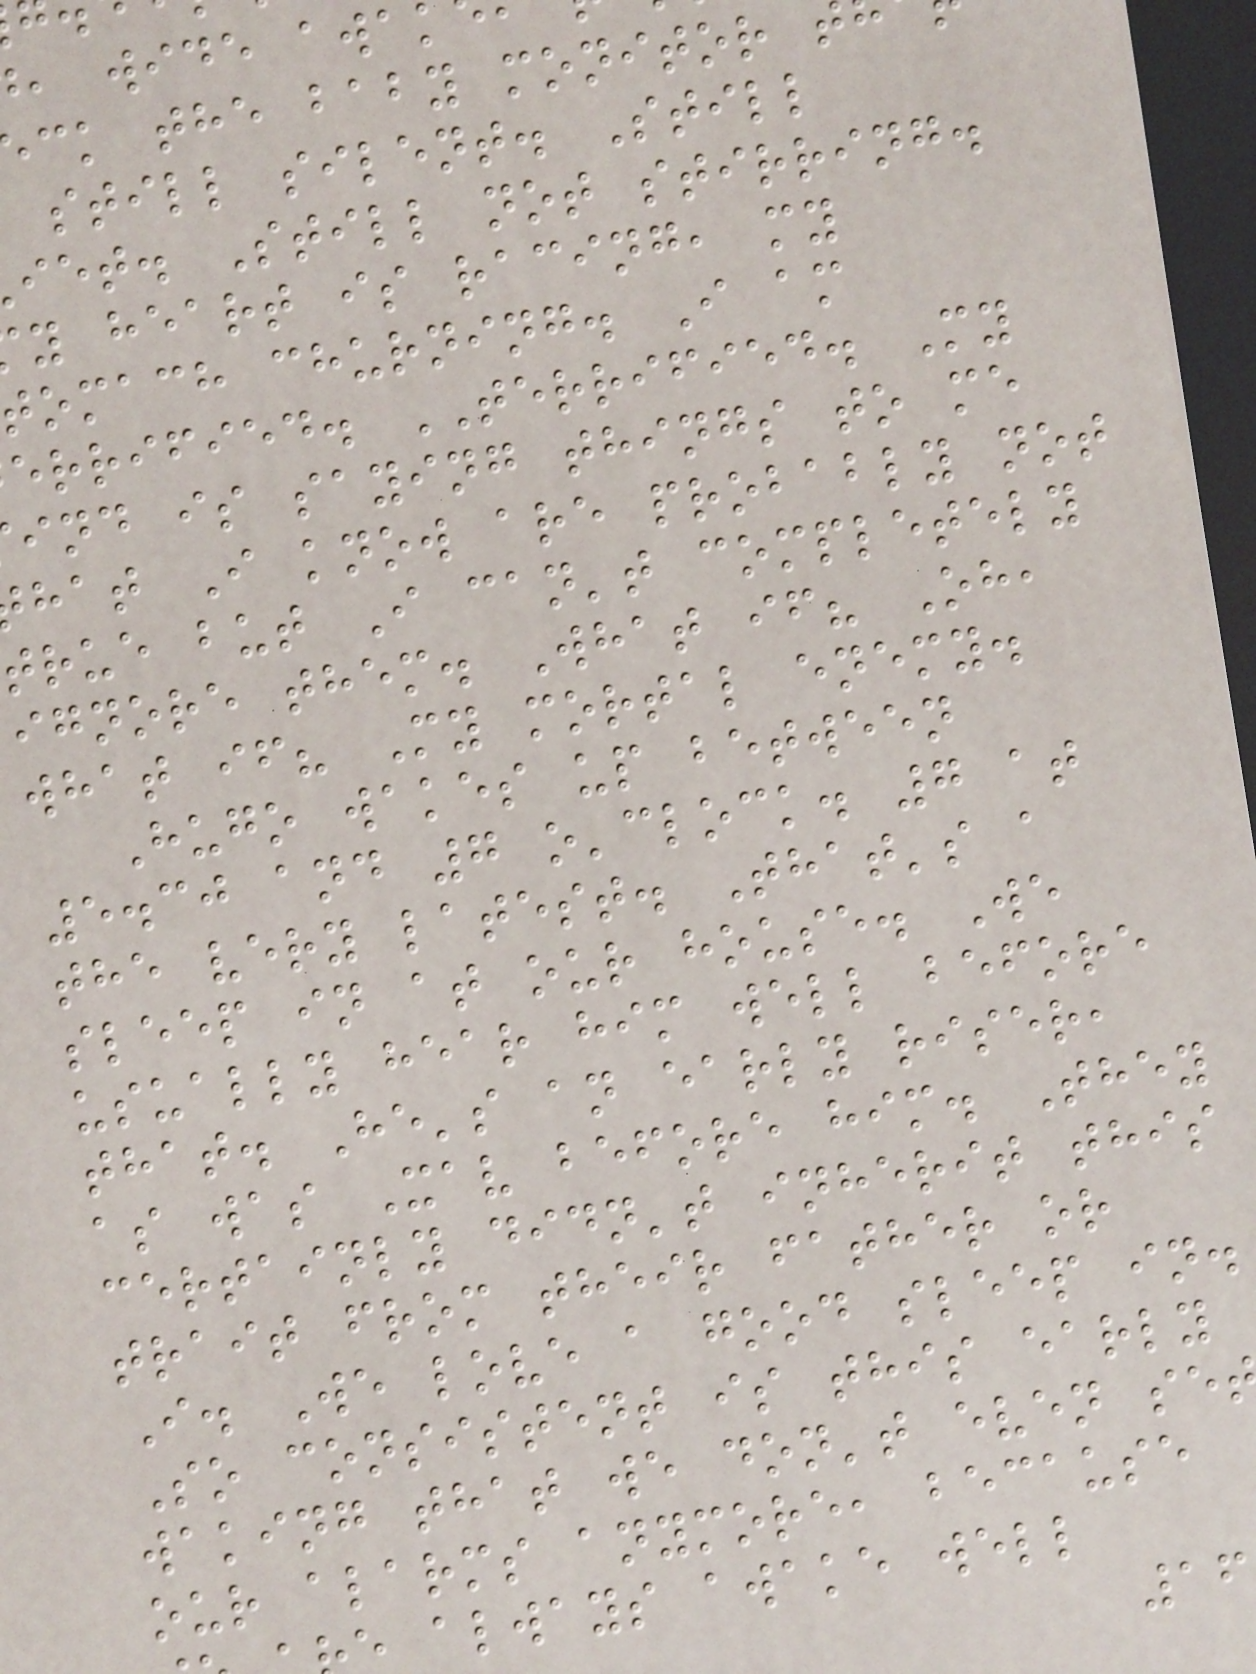, wide awa
ck the baby monitor
still silent. Still
iet. Still not stirring.
y heart is racing, my
omach churning. I am
errified. TERRIFIED. My
ind is saying things to me
hat I know are probably not
true but I can't completely
ignore them. What if? Oh,
what if? My mortal enemy.
Hugo wakes up between
5.30 and 7 o'clock. 7 at
the very latest. That's a
sleep in at our house. We
usually hear him well before
that. He's an early riser,
as was Xav before him. They
certainly didn't inherit this
trait from their father or
I. We love a good sleep in.
So consistent is this early
waking that we don't even se
our alarms anymore, because
always awake well
